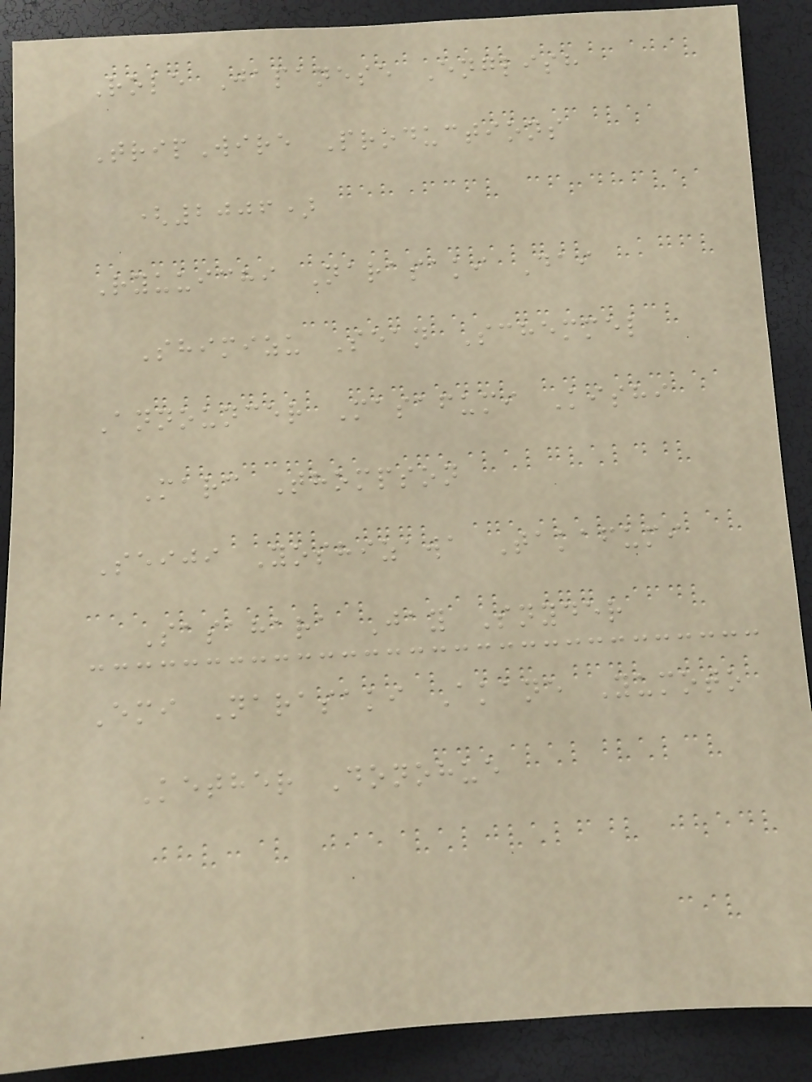Role Japanese English
TripWire Productions
(2006)
Ryuuichi Narasaki Dai
Shimizu Sean Schemmel
Announcer Masafumi Kishi
Marc Thompson
Seiji Yoshizawa Takafumi
Sasahara Jay Snyder
Emi Narasaki Akane Yumoto
Kether Donohue
